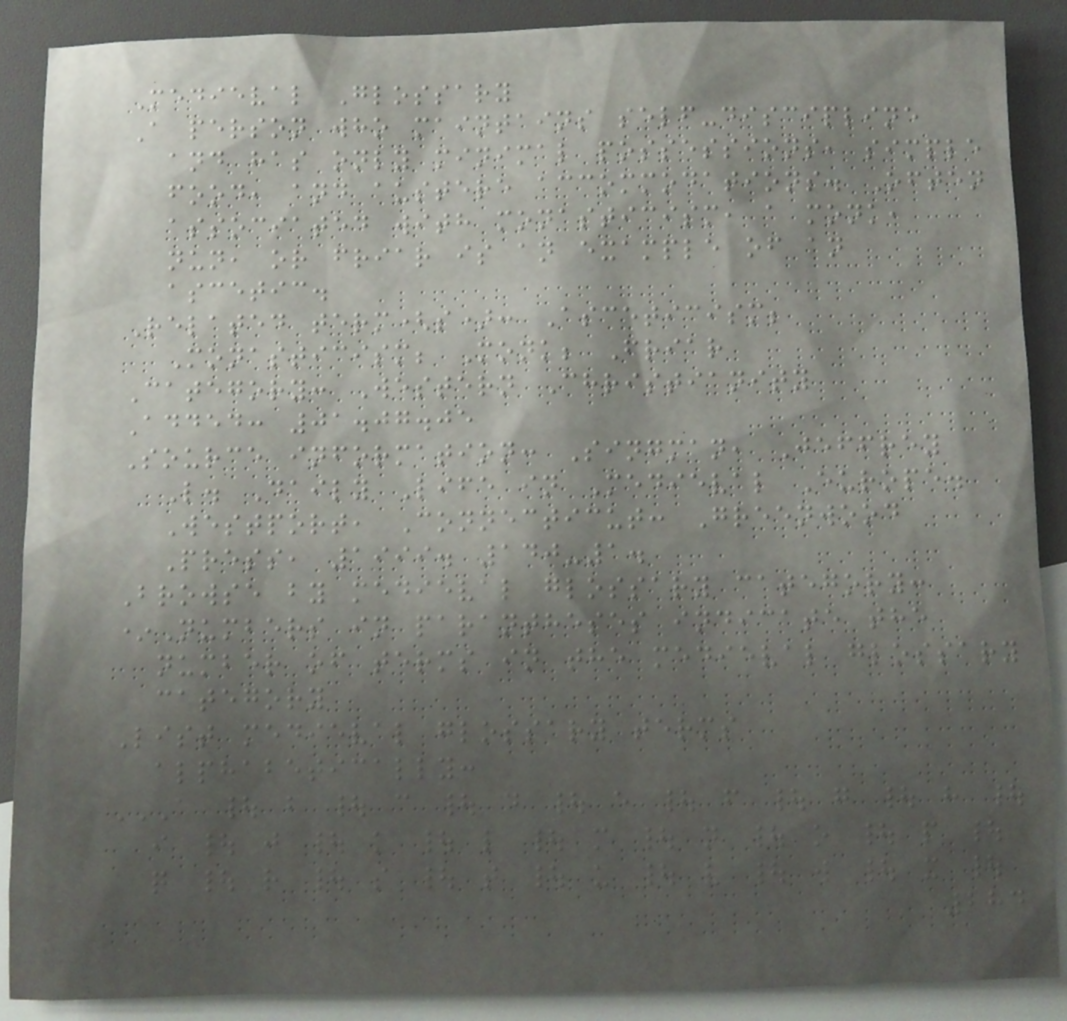Medieval Glossary
A person who maintains self-discipline
and has only minimal possessions, simple
food, and austere accommodations. Often
associated with monasticism, a monk,
nun, or friar is an example of an
ascetic.
Related term(s): Asceticism;
Monasticism; Monk; Friar
Category: Western Christianity
Added: 01.07.05
Source information: Singman, Jeffrey
L. Daily Life in Medieval Europe.
Westport, Connecticut: Greenwood
Press, 1999. 140-1.
Browse by medieval glossary category:
*Numbers in parantheses indicate the
number of terms in the medieval glossary
category
List medieval glossary terms
alphabetically:
A | B | C | D | E | F | G | H |
I | J | K | L | M | N | O | P |
Q | R | S | T | U | V | W | X |
284
